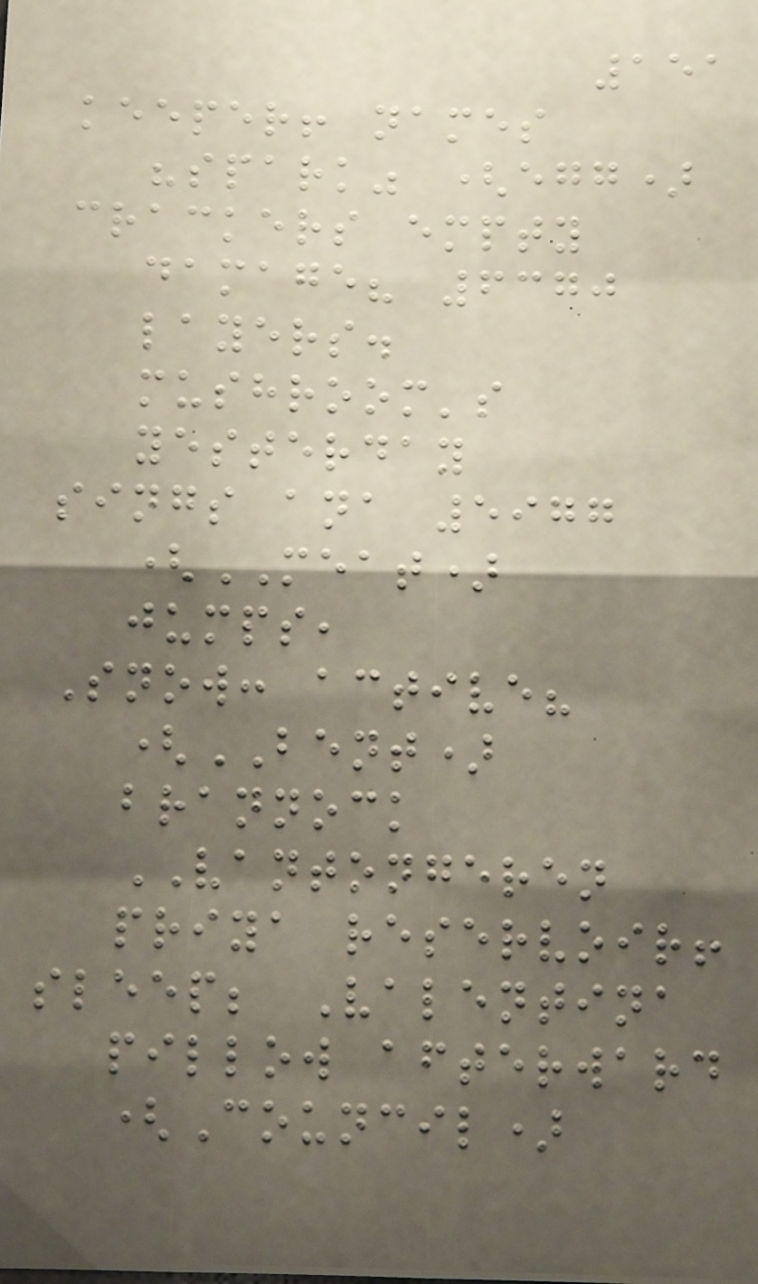151
keeper! names
"spark" (egg)
crackers empty
damage? 6370
layers.
mushroom's
yesterday
sings ana 5977
(MEAT)
jumps,
Snow: active?
(BENT)
brannock
VANTONGEREN
priya reservoir!
sleep; Valentina
pillow afterward
(Council)
